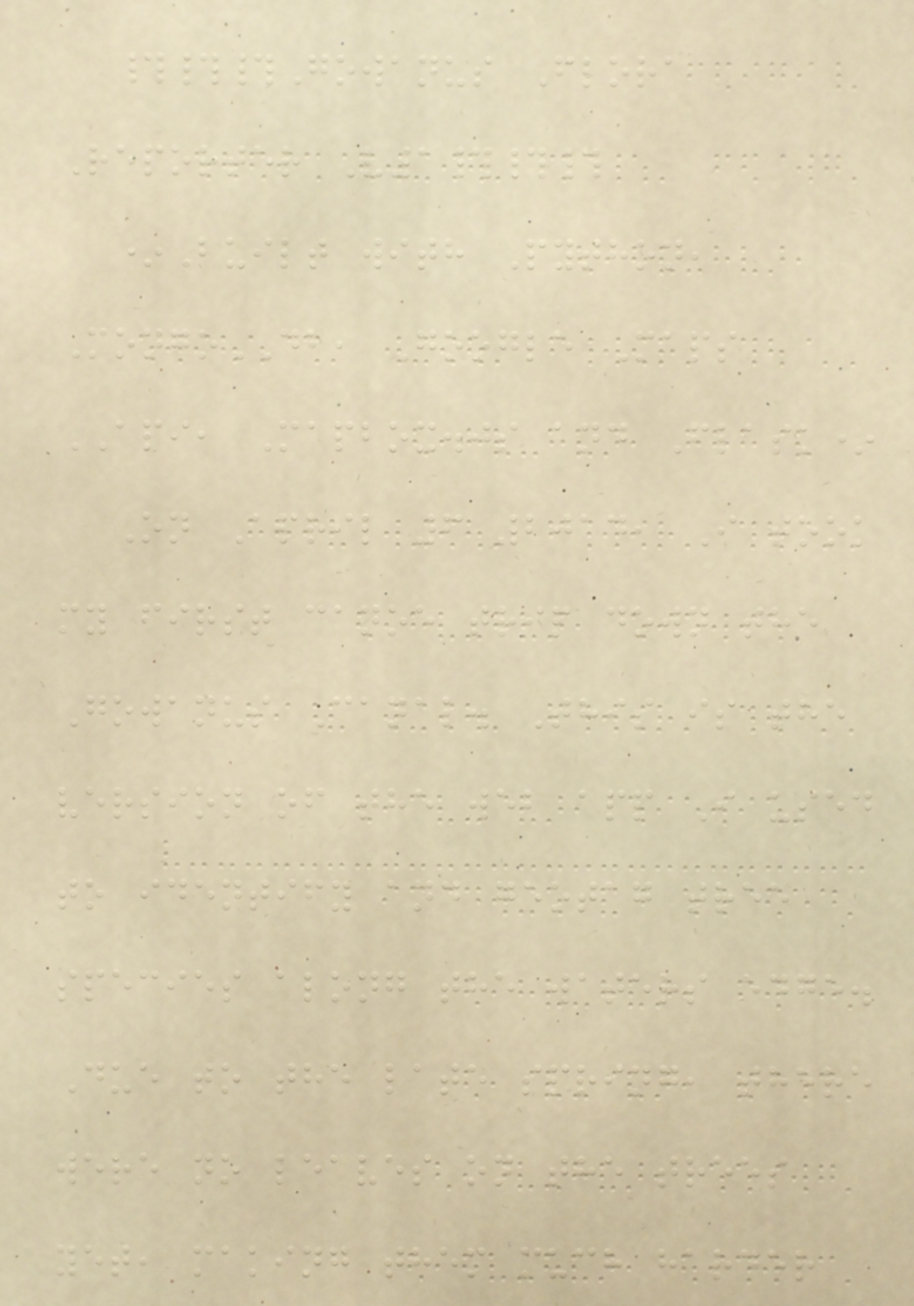###Gowanus Flora
Reporter V1###
*Built with Python,
MongoDB, Google Maps
API, Mapbox.js and Flask*
On April 6 2014, I took
my first canoe trip down the
Gowanus Canal. This is the
version of the web app I used
to identify and geotag tree
species along the waters edge.
Due to the late spring, there
were no leaves on the trees
yet, making them much harder
